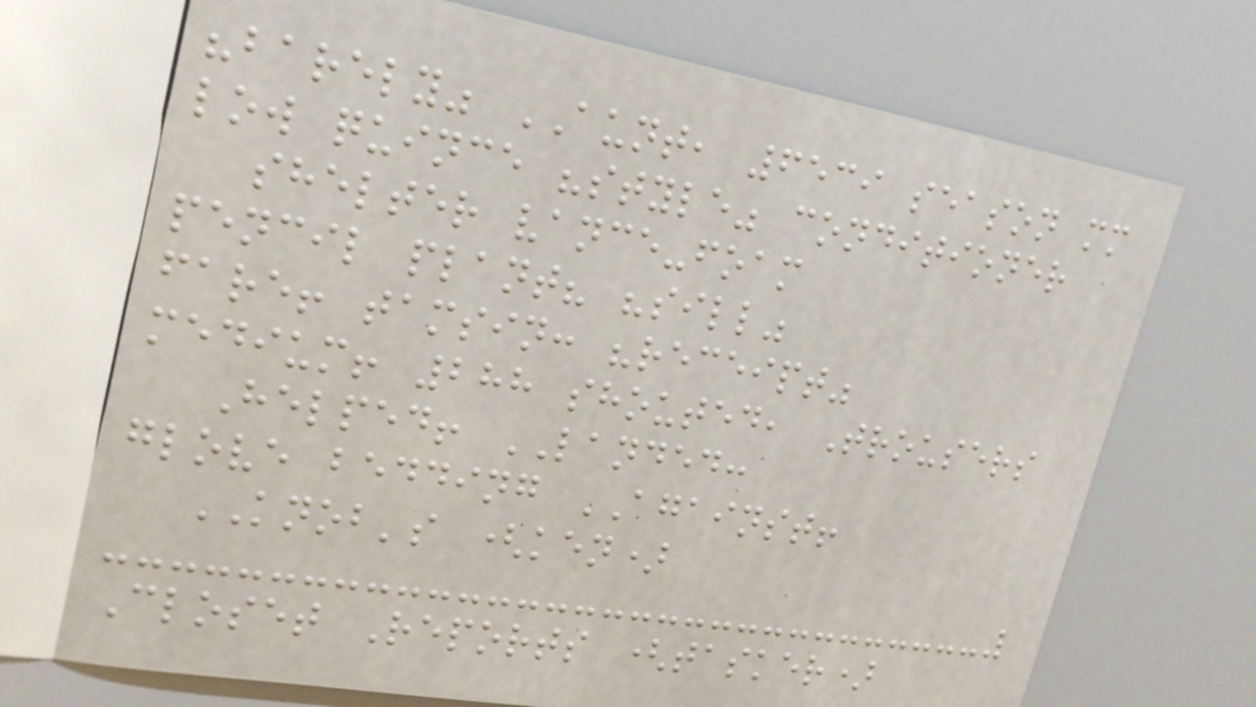"barely" AUNT, 6539 season mm
low quince "style" conditioner
shelter vance-foam
pencil plant? "sill"
fare! tamsin: "receipt"
medium! 288 shouted, Trousers
Helped! LANDED:
glove bedding AGAINST!
KNOB's (ken)
Closet Reports (tasker)
